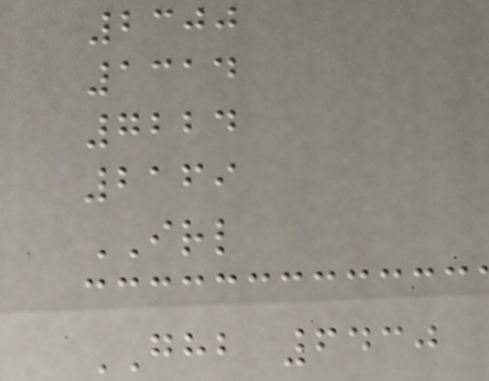2300
1314
7224
2169
IRL
GHB 6430
